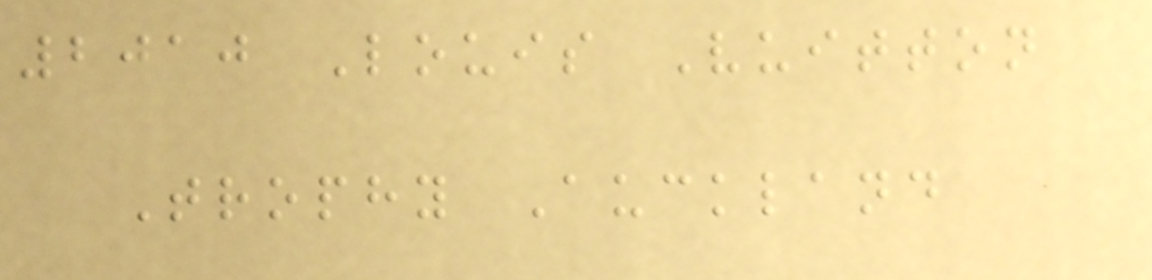2010 Louis Vuitton
Trophy Auckland
